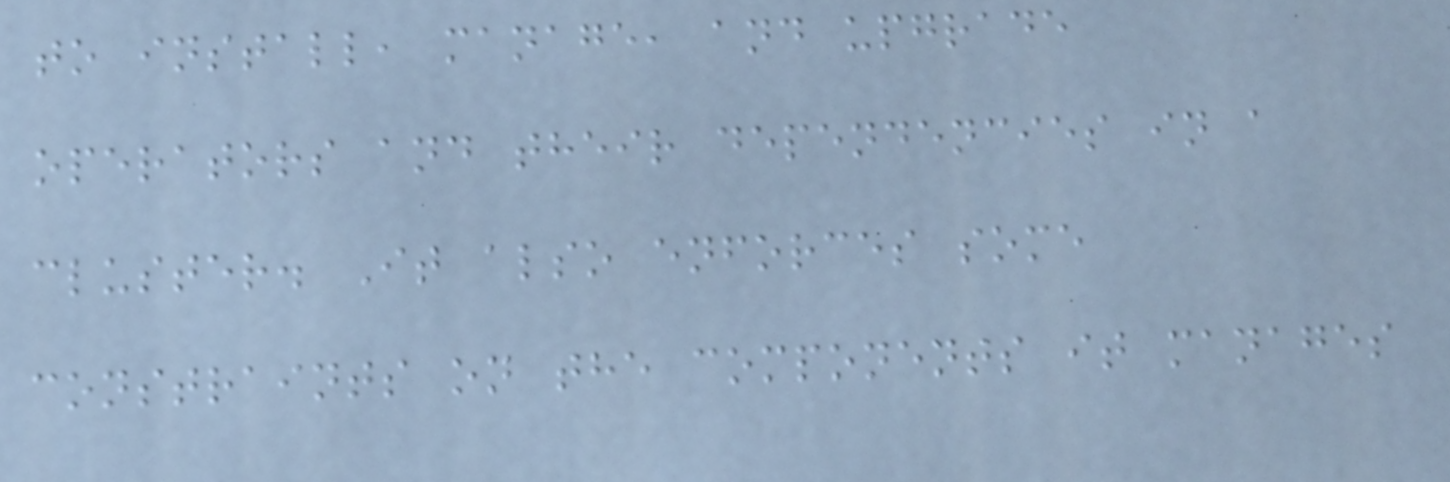to install, manage, and upgrade
operators and their dependencies in a
cluster. It also enforces some
constraints on the components it manages
